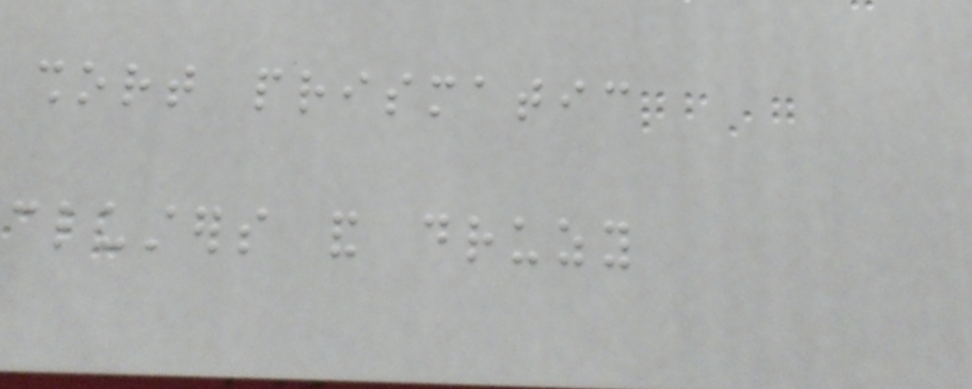short prismatic
clusters and druzy
